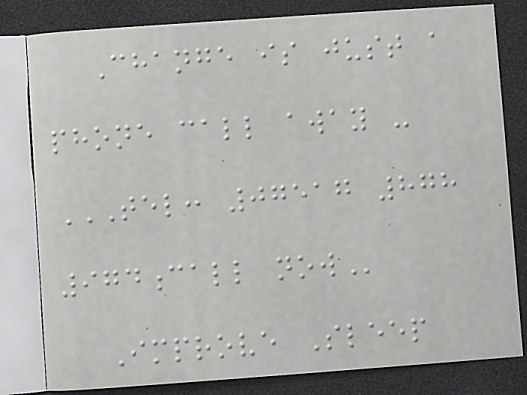Change is just a
phone call away -
TEL: 07517 878
974CALL NOW
Improve Sleep
